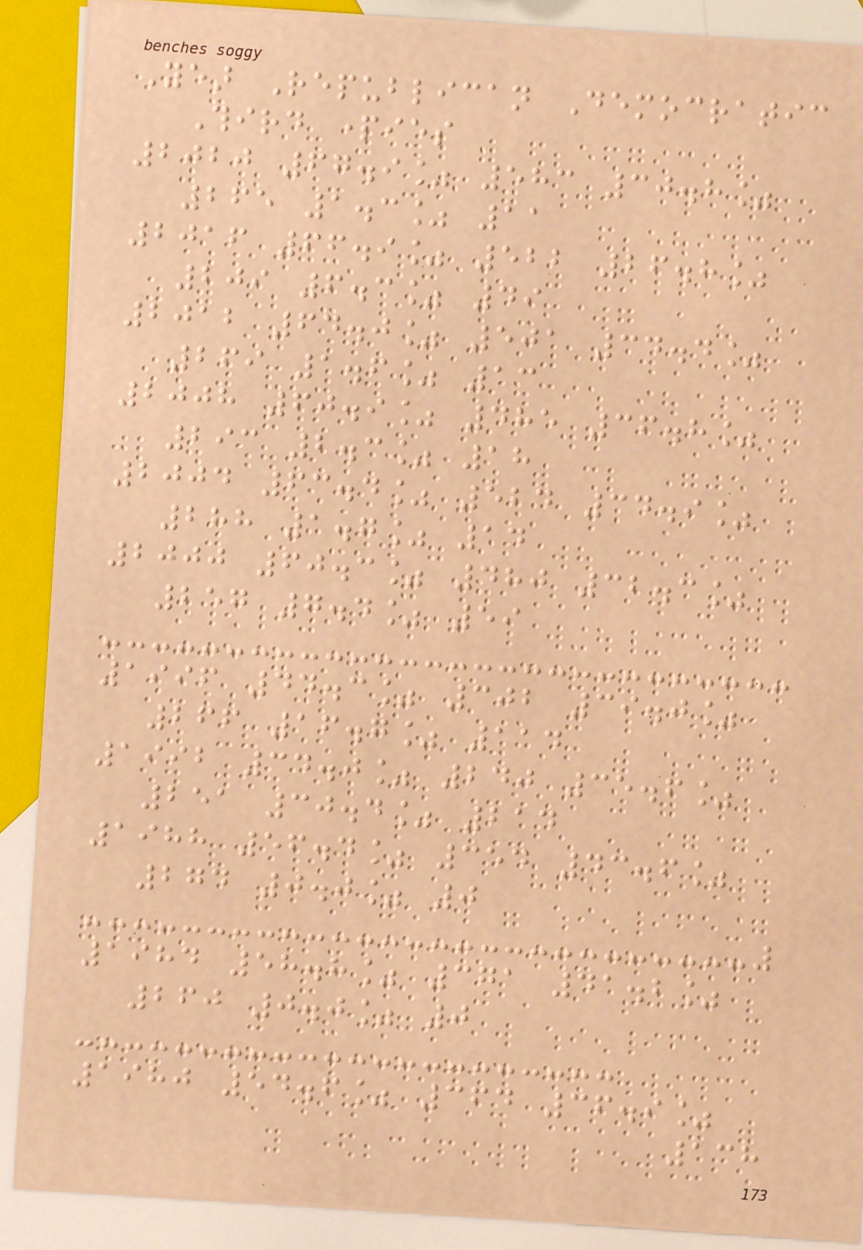Year Republican Democratic
Third parties
2020 67.9% 583 30.8%
265 1.3% 11
2016 66.9% 522 26.8%
209 6.3% 49
2012 64.0% 501 34.4%
269 1.6% 13
2008 60.9% 485 36.8%
293 2.3% 18
2004 63.4% 524 34.9%
288 1.7% 14
2000 60.3% 480 32.3%
257 7.4% 59
1996 44.3% 302 39.0%
266 16.7% 114
1992 34.0% 240 35.6%
251 30.4% 214
1988 56.4% 354 43.6%
274 0.0% 0
1984 58.8% 371 41.2%
260 0.0% 0
1980 54.6% 364 36.9%
138
